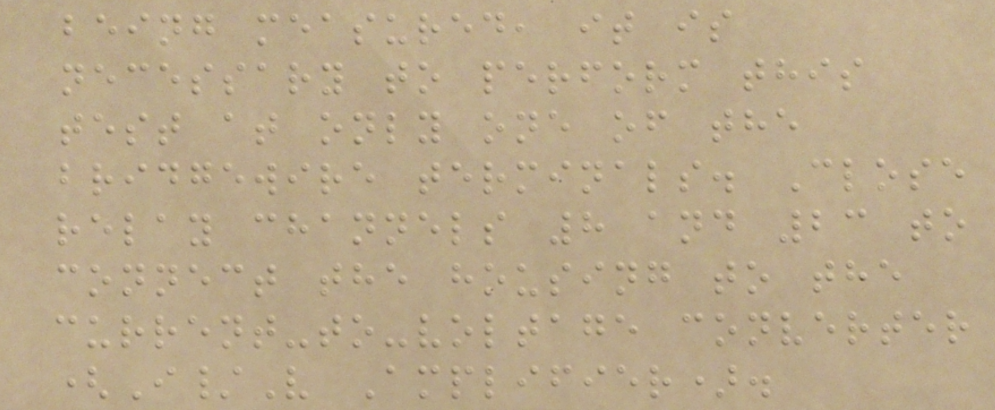being measured, it is
necessary to perform this
test at only one of the
bridgewire terminals. Close
relay channels 8 and 23 to
connect the housing to the
current-to-voltage converter
(I/V Amplifier).
